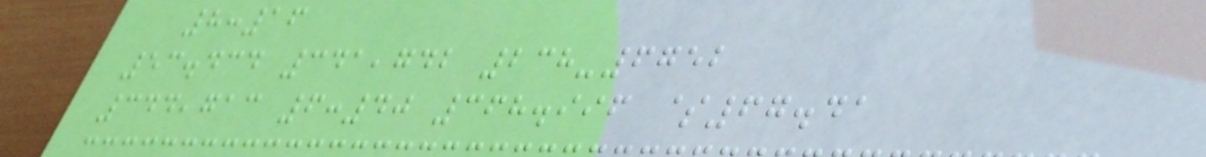8:16
53.434 341,742 238-6752
344,713 6:40 368.996 $67.41
